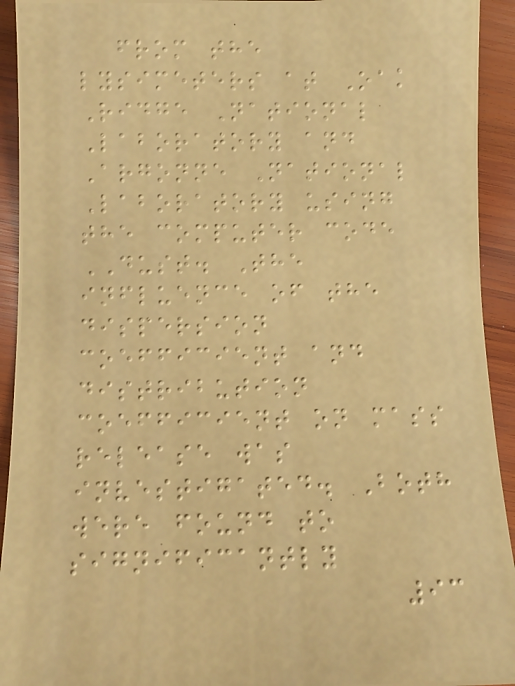from the
lysimeters at Oak
Ridge National
Laboratory and
Argonne National
Laboratory using
the computer code
DUST. The
influence of the
dispersion
coefficient and
distribution
coefficient on mass
release was
investigated. Both
were found to
significantly
93
